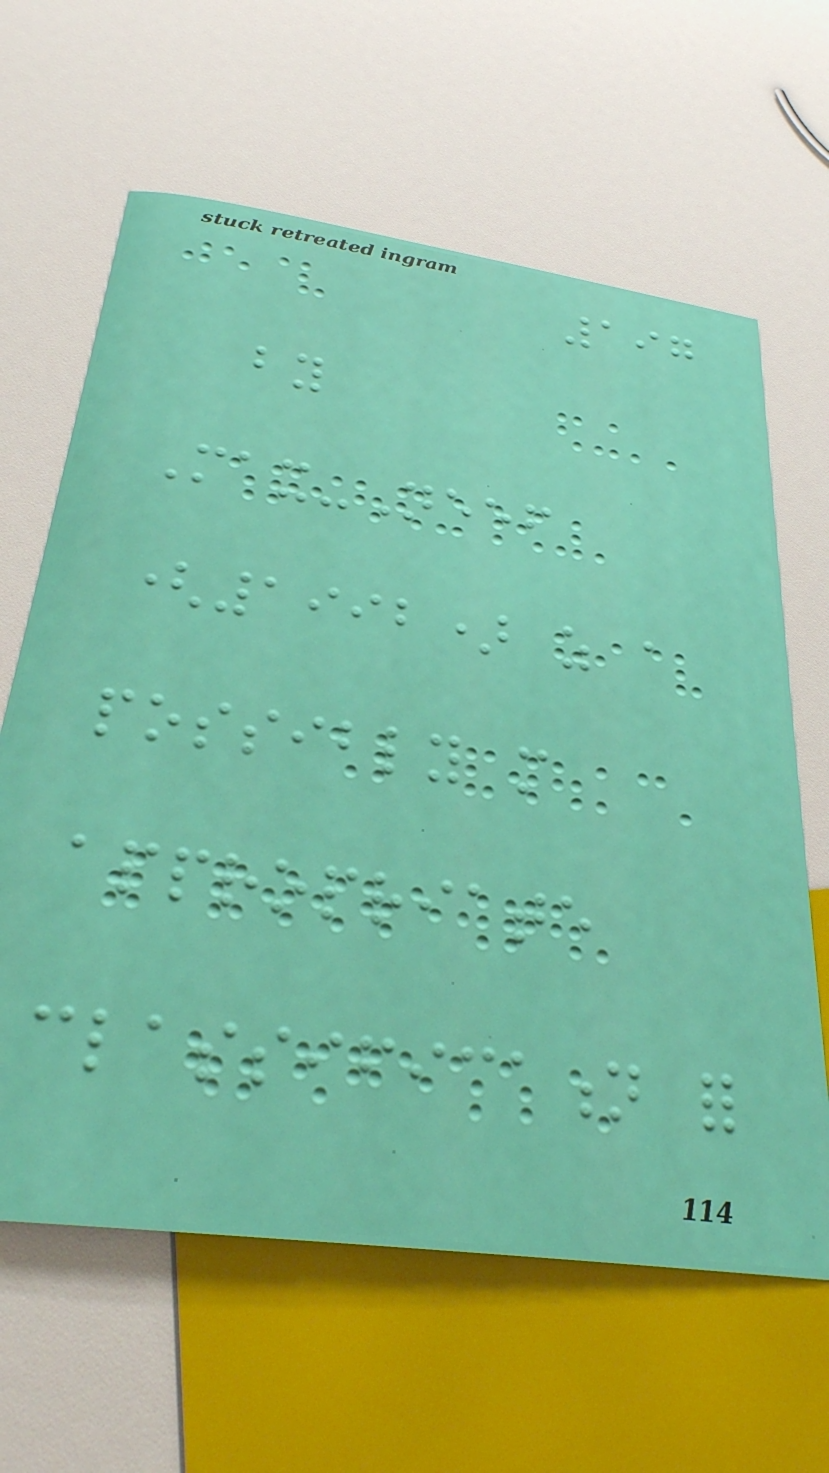197
by
Max-Neef
(1992) as a
possibly more
appropriate
classification for
